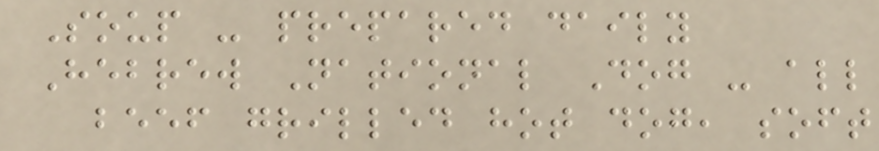Soup - prepared daily
Hebrew National Dog - all
beef grilled hot dog, soft
